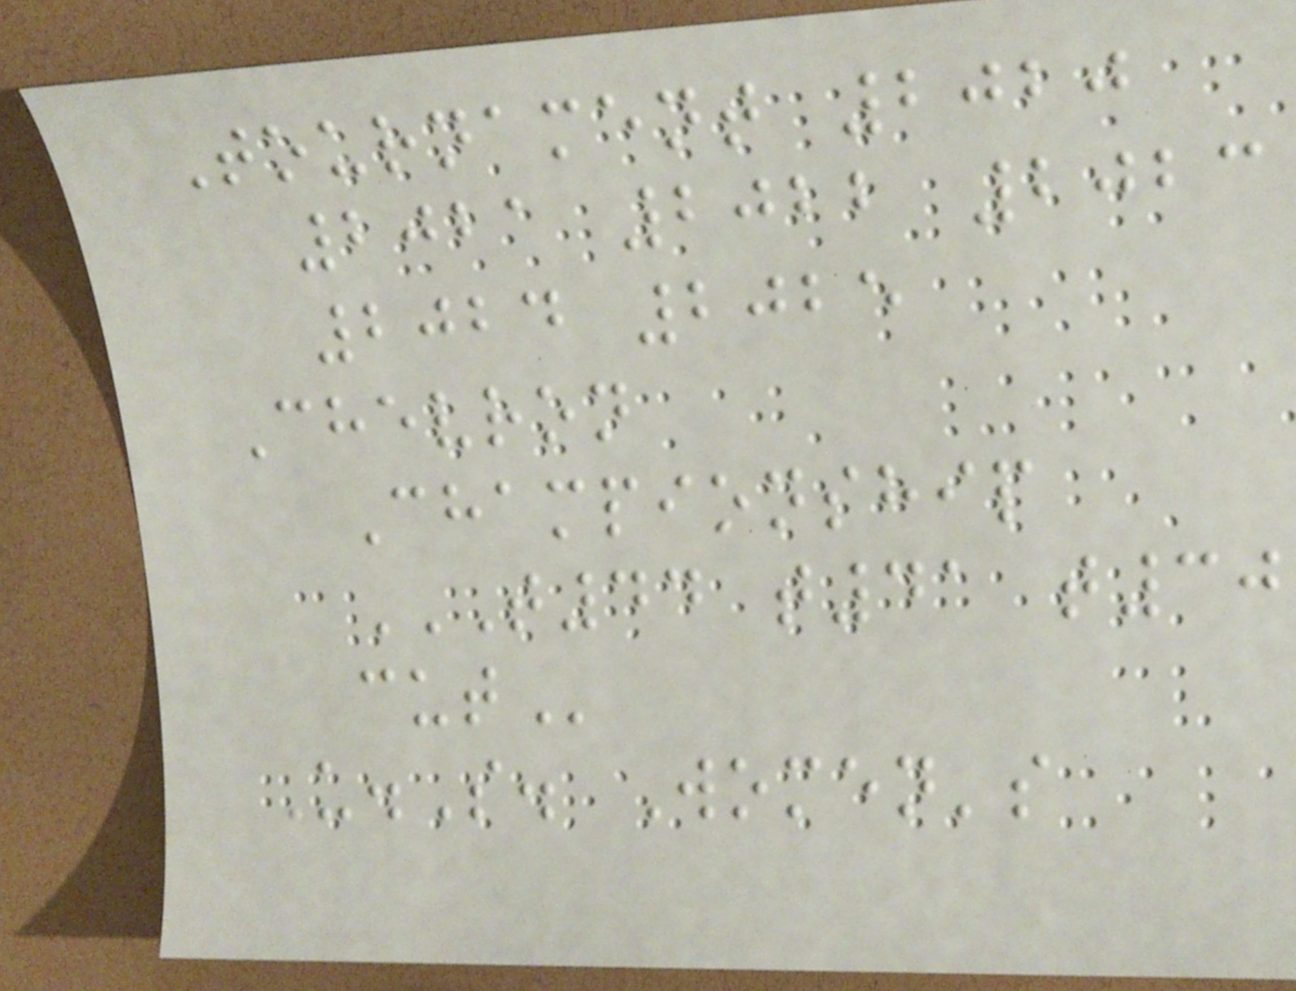Tournament 2020
2021 2022 2023
2024 2025
Chevron
Championship
T44 T41 T30
CUT
U.S. Women's
